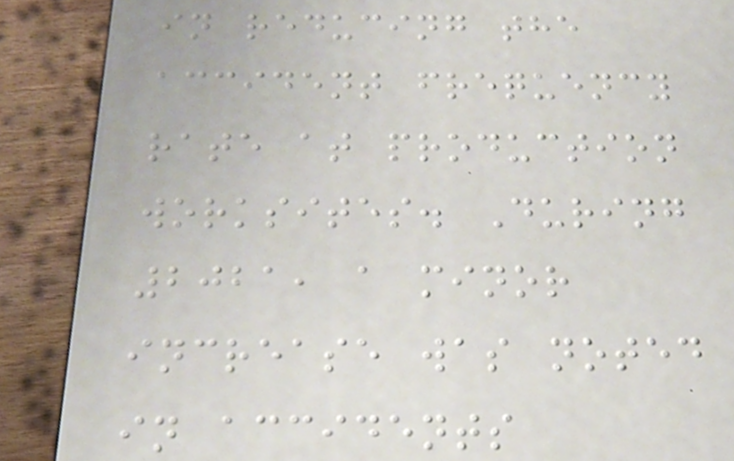in reducing the
accident frequency
rate at production
worksites. During
2021, a minor
increase was noted
in accidents
